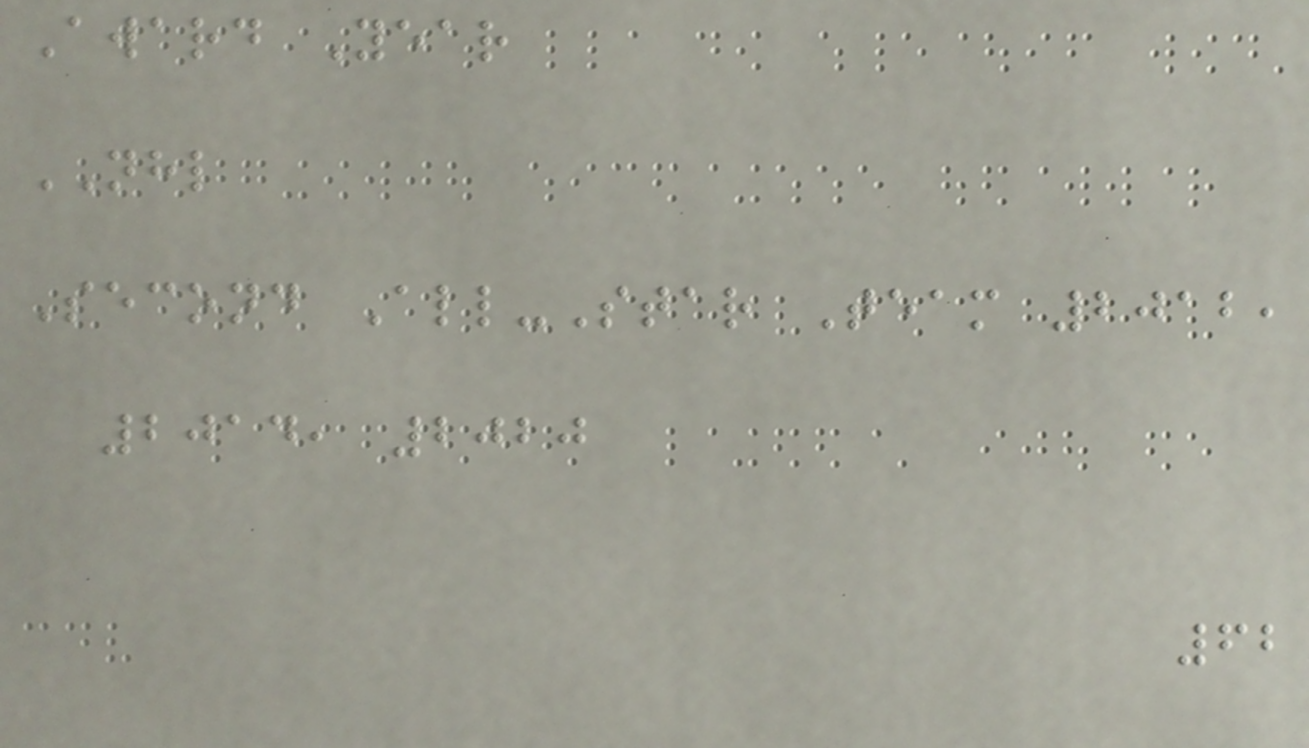Award Year
NHL
Second All-Star Team 2012,
2014, 2020
62
